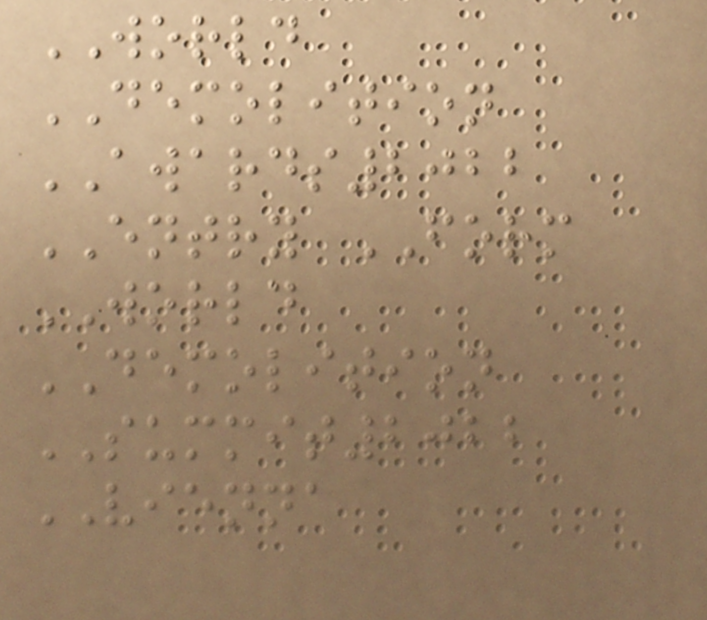WORLD
DEMOLITION
AWARDS2022
ENTRY FORM
WORLD
DEMOLITION
SUMMIT2022
VIENNA
